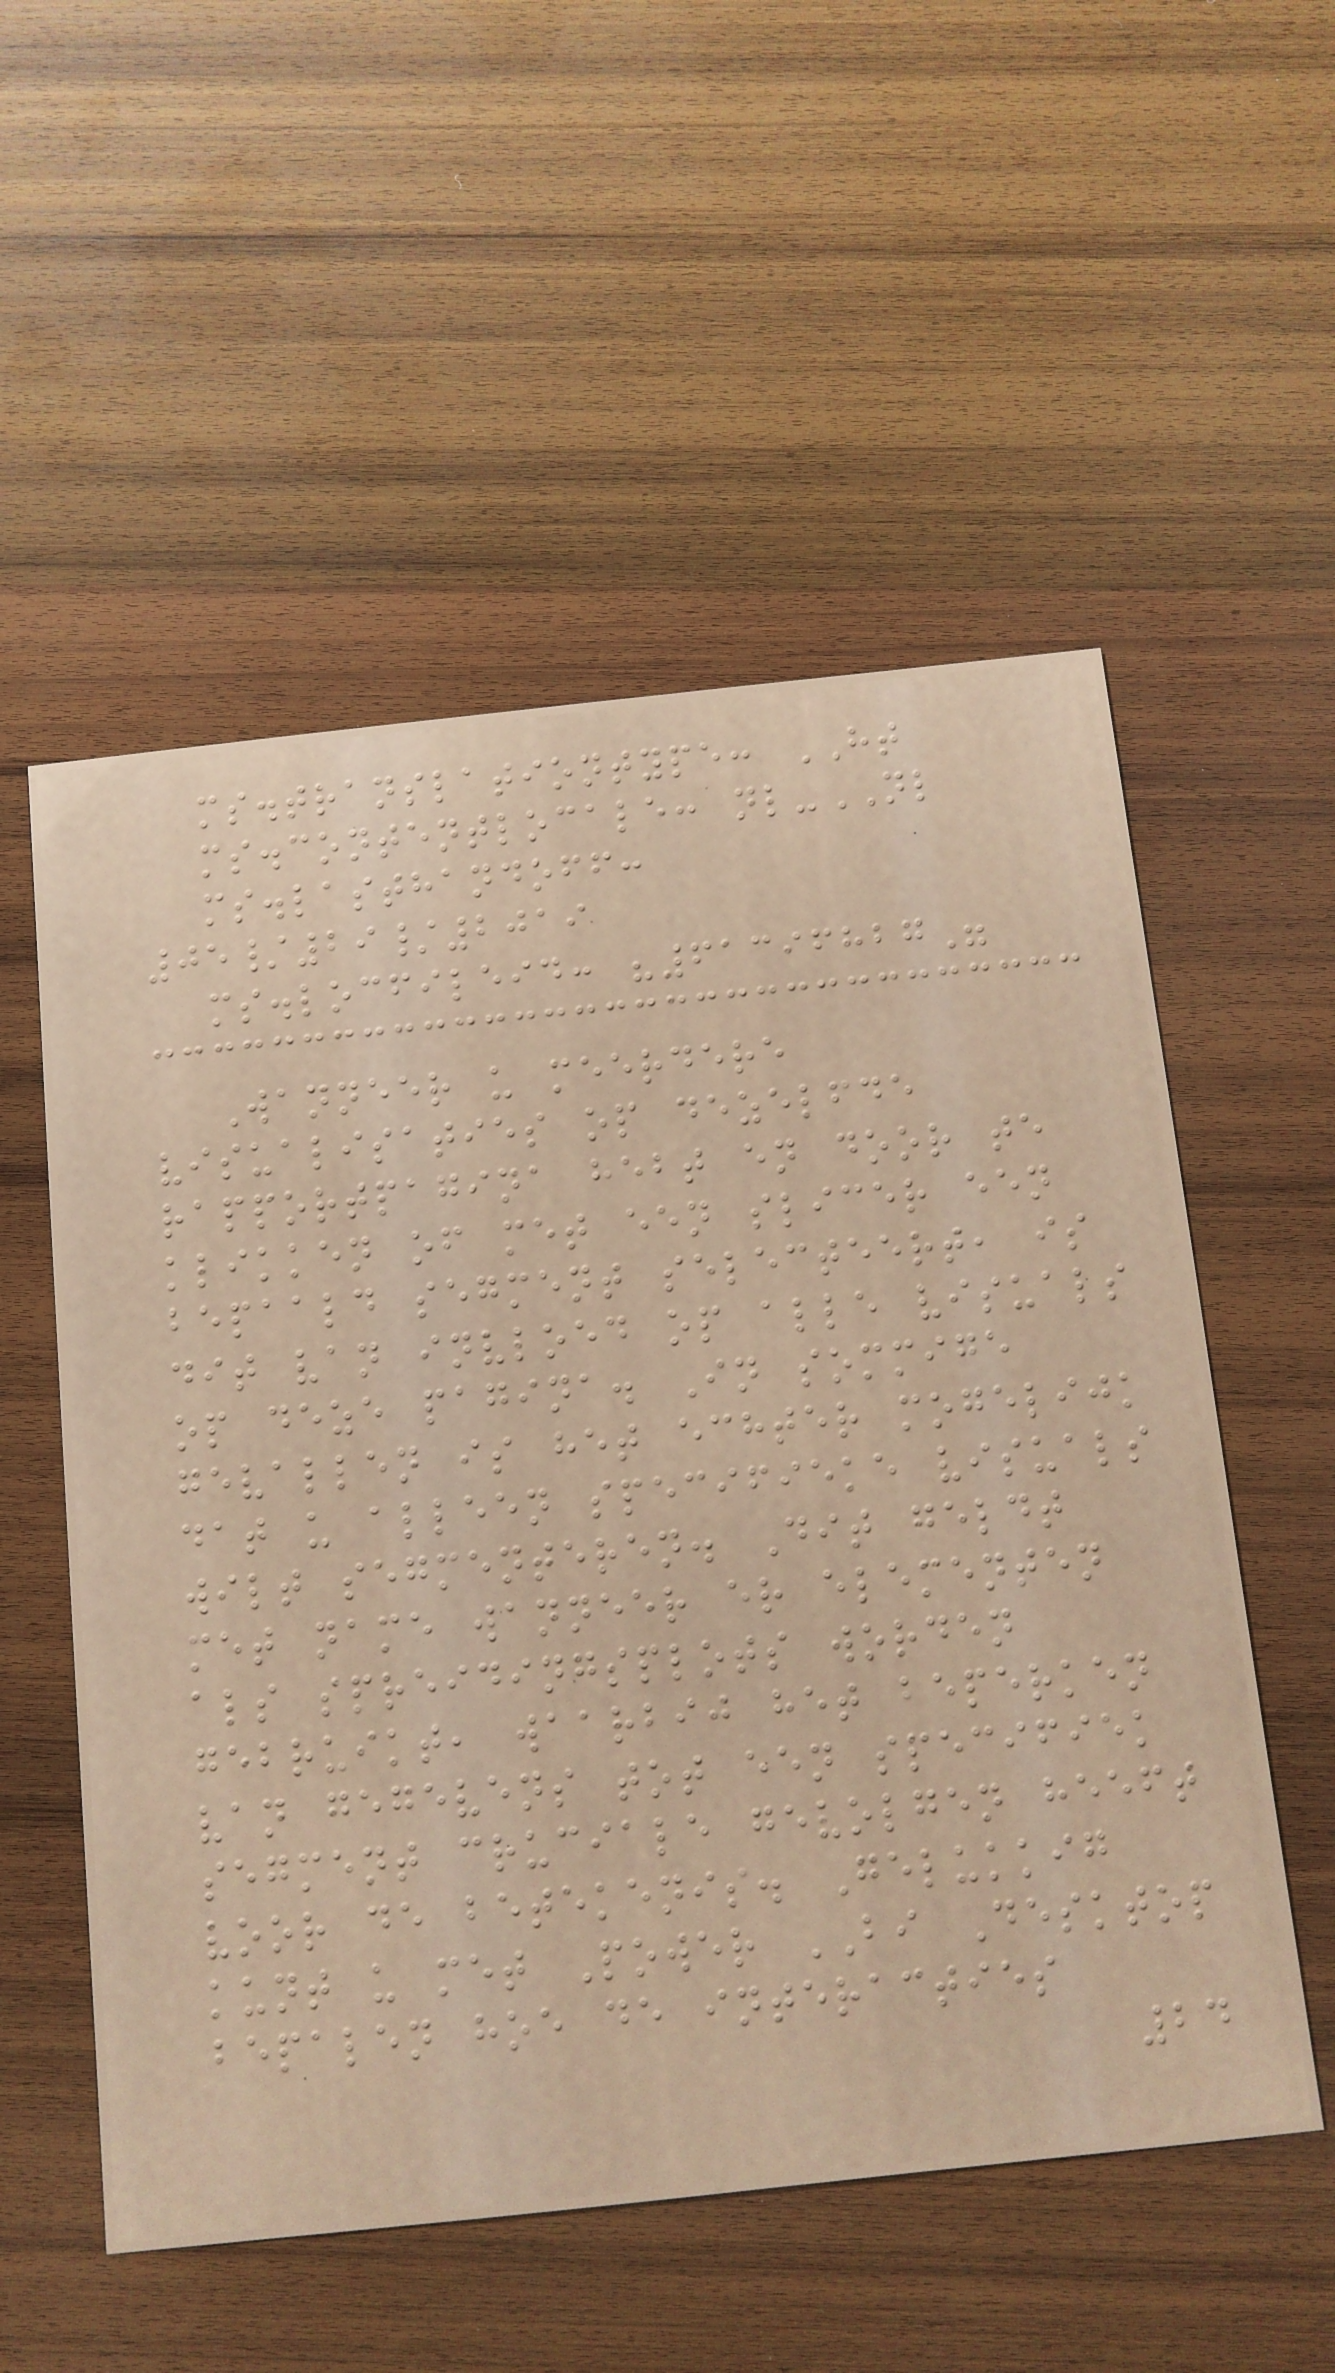ms.translationtype: HT
ms.contentlocale: nl-NL
ms.lasthandoff:
05/29/2019
ms.locfileid: "61396827"
Wanneer u meerdere
visualisaties op dezelfde
rapportpagina hebt en door te
klikken of met een slicer een
bepaald segment selecteert, is
dit van invloed op alle visuals
op deze pagina. In sommige
gevallen is het echter mogelijk
dat u alleen specifieke visuals
wilt segmenteren. Dit geldt
met name wanneer er elementen
als spreidingsplots worden
gebruikt, waarbij het beperken
van gegevens tot een specifiek
segment cruciale gevolgen heeft
voor de betekenis. Gelukkig
kunt u met Power BI Desktop
bepalen hoe de interacties
24
